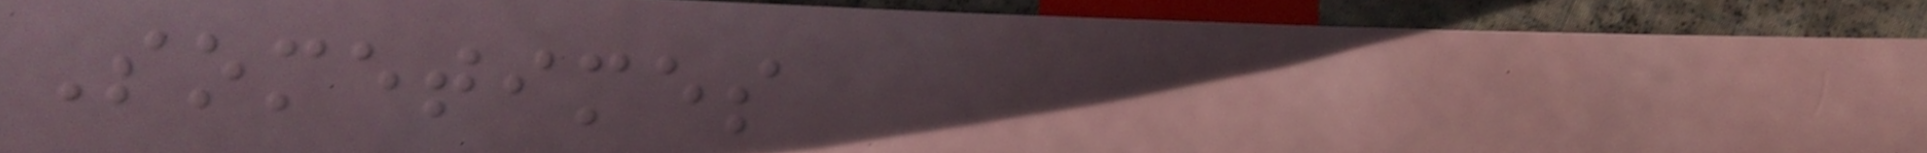Sometimes
